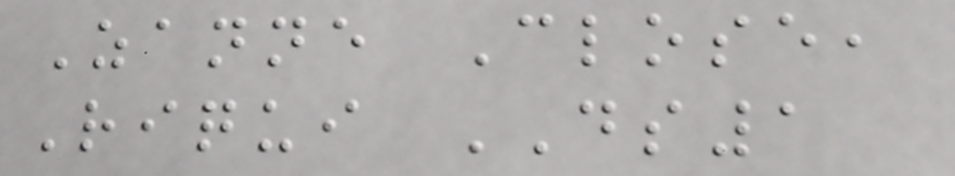Zanne Close,
Riqui DS1
